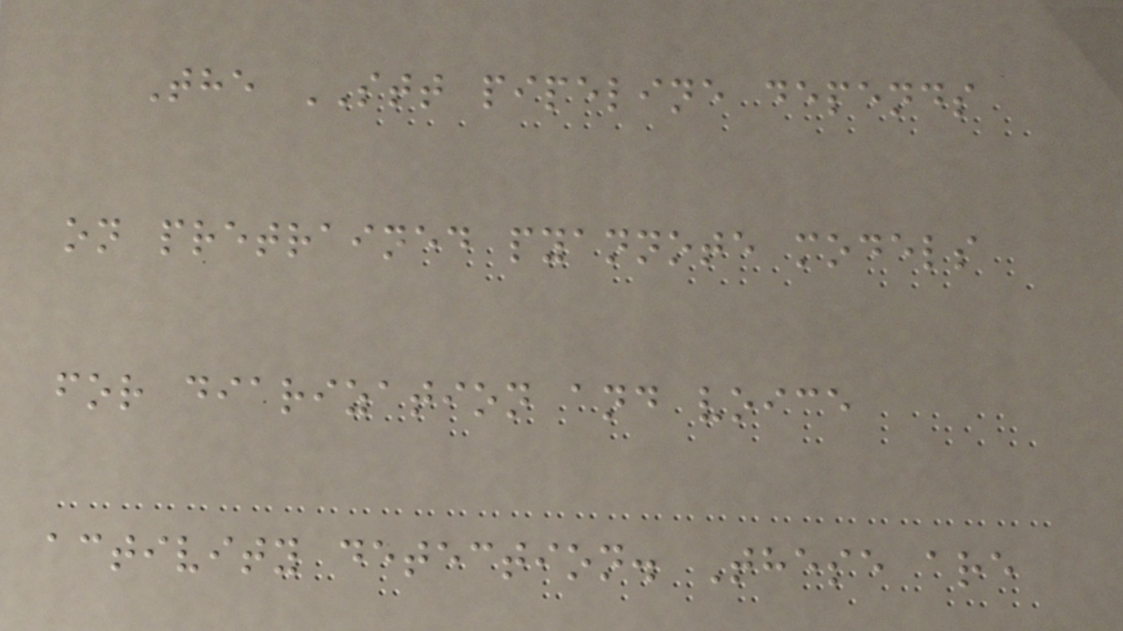The STT pipeline depends
on pretrained pyannote models
for diarization and voice
activity detection. These are
